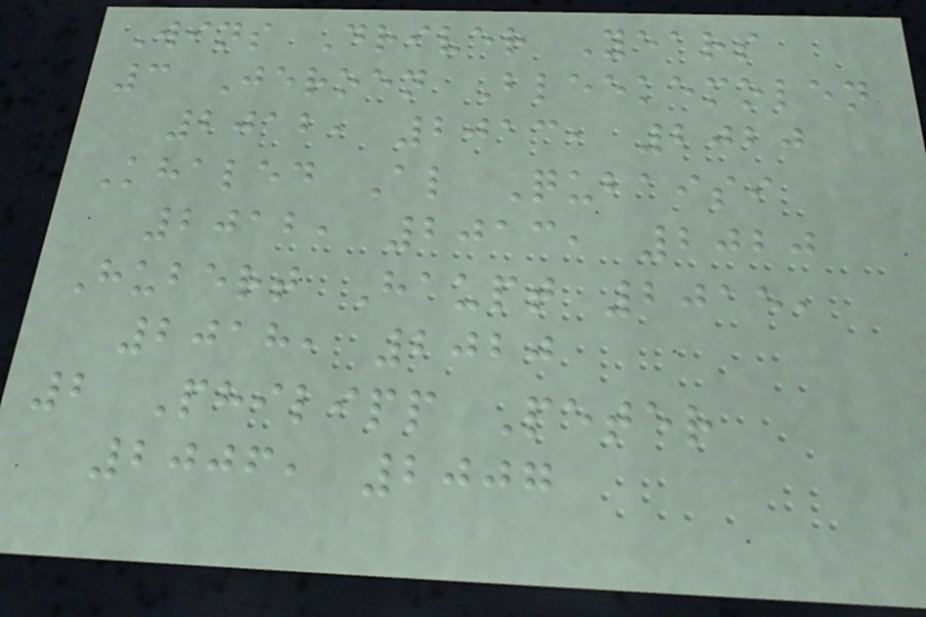Wins Driver Years
3 Jeroen Bleekemolen
2012, 2013, 2020
Khaled Al Qubaisi
2012, 2013, 2020
Hubert Haupt 2015,
2018, 2020
2 Philipp Peter
2006, 2007
